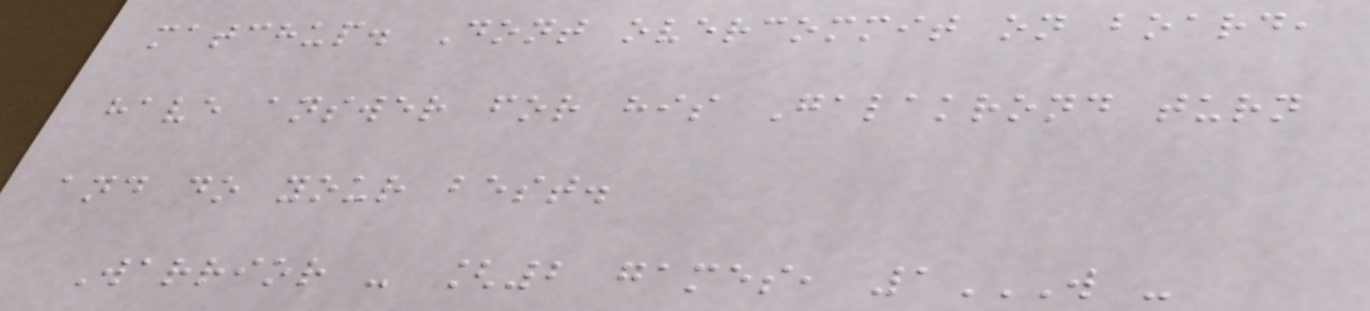matchup. Dont overcommit on board,
have answer for his Galakrond turn
and do your best.
Warrior - [2 games, 1W -
